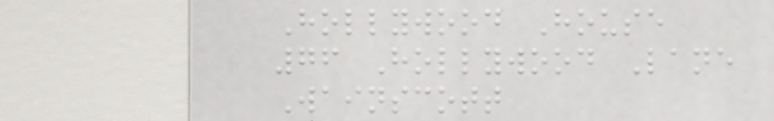Hollywood House
76 Hollywood Lane
Wainscott
